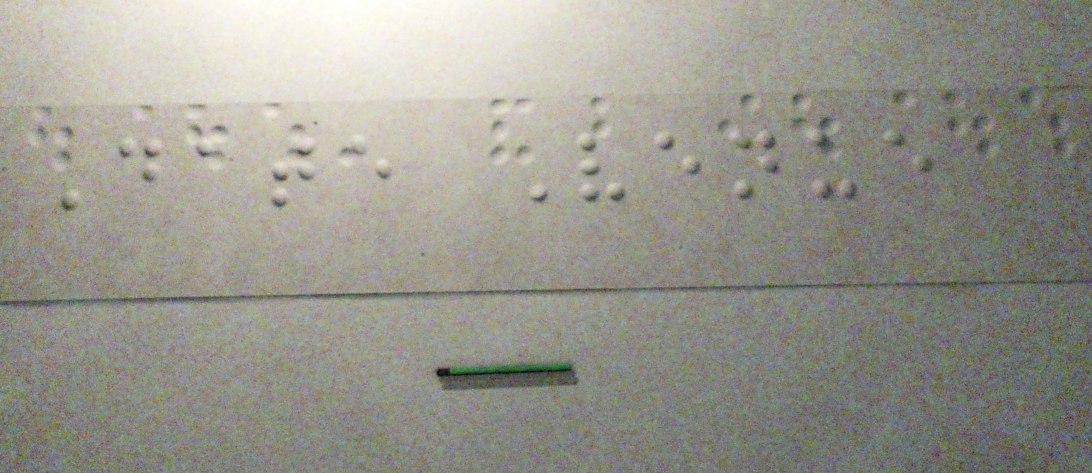Date Venue
